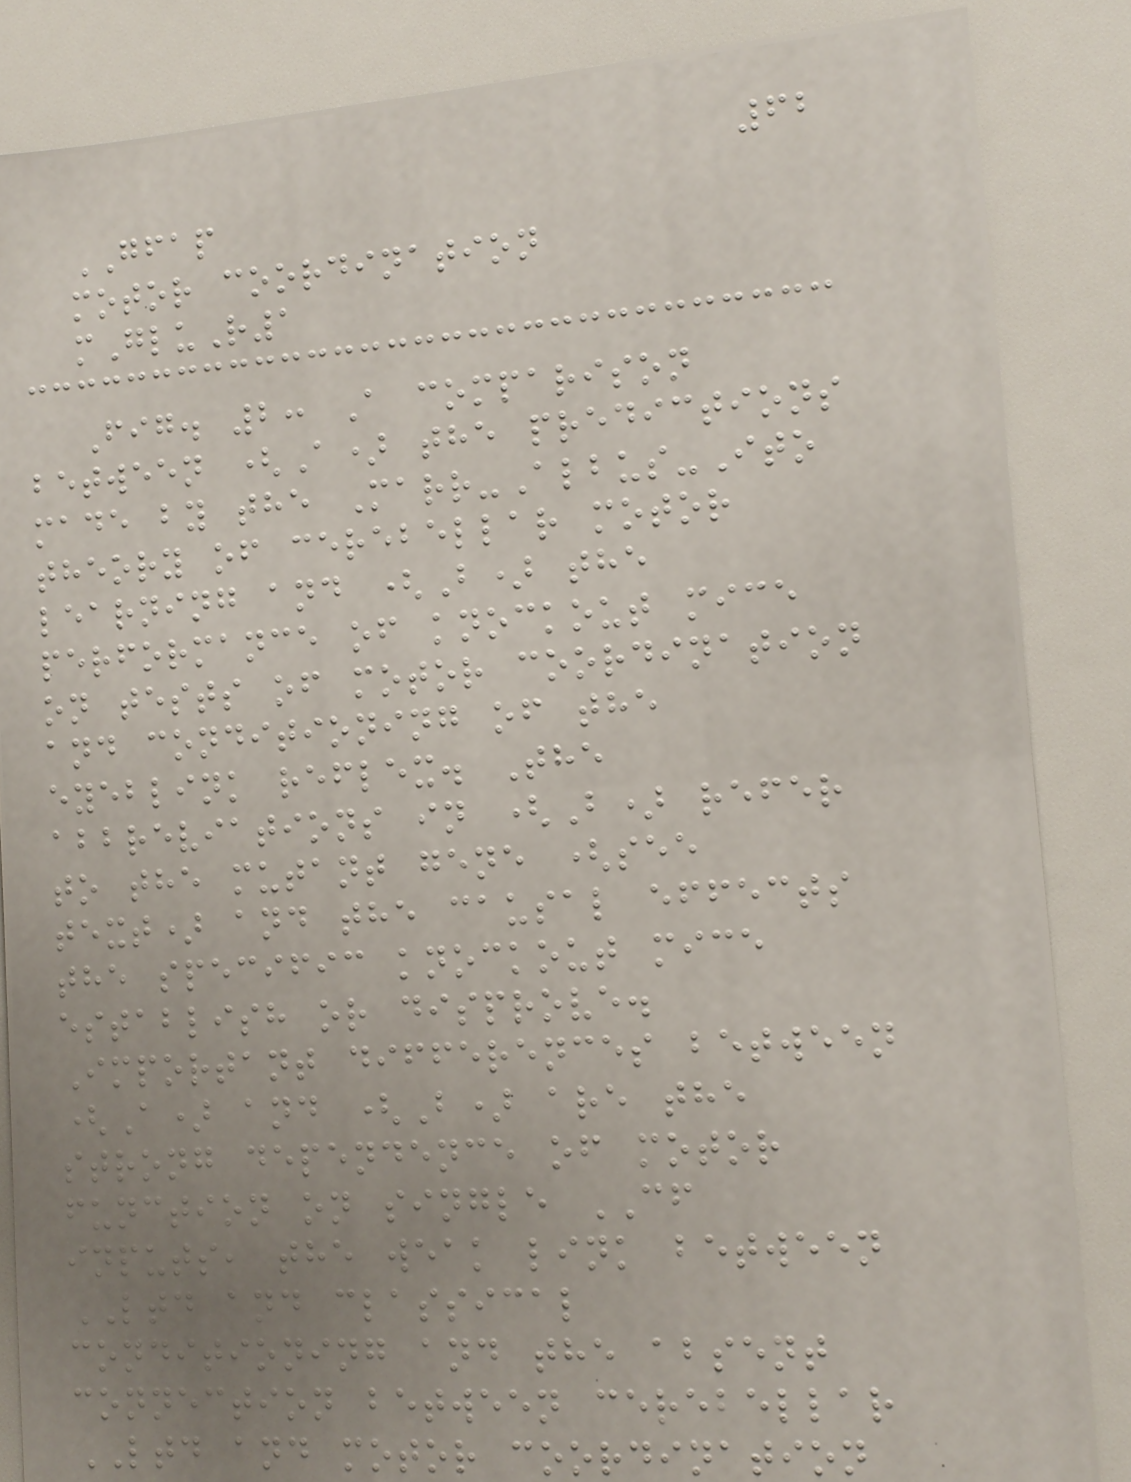62
GFAP
motor coordination
mGluR1
Fig. 2: A comparison
between (A) the predictions
made by the Marr-Albus-Ito
theory of cerebellar motor
learning and (B) the
performance of knockout mice
on tests of motor coordination
and conditioning of the
eyeblink reflex. The
abbreviations in (B) refer
to the mutant gene (see
text) and the causal effects
the specific knockout mice
establish or disprove.
Important differences between
(A) and (B) are the
strong dependence of motor
function on single CF
inputs, the weak link between
LTD and classical
conditioning and the absent
connection between cerebellar
LTD and motor coordination
